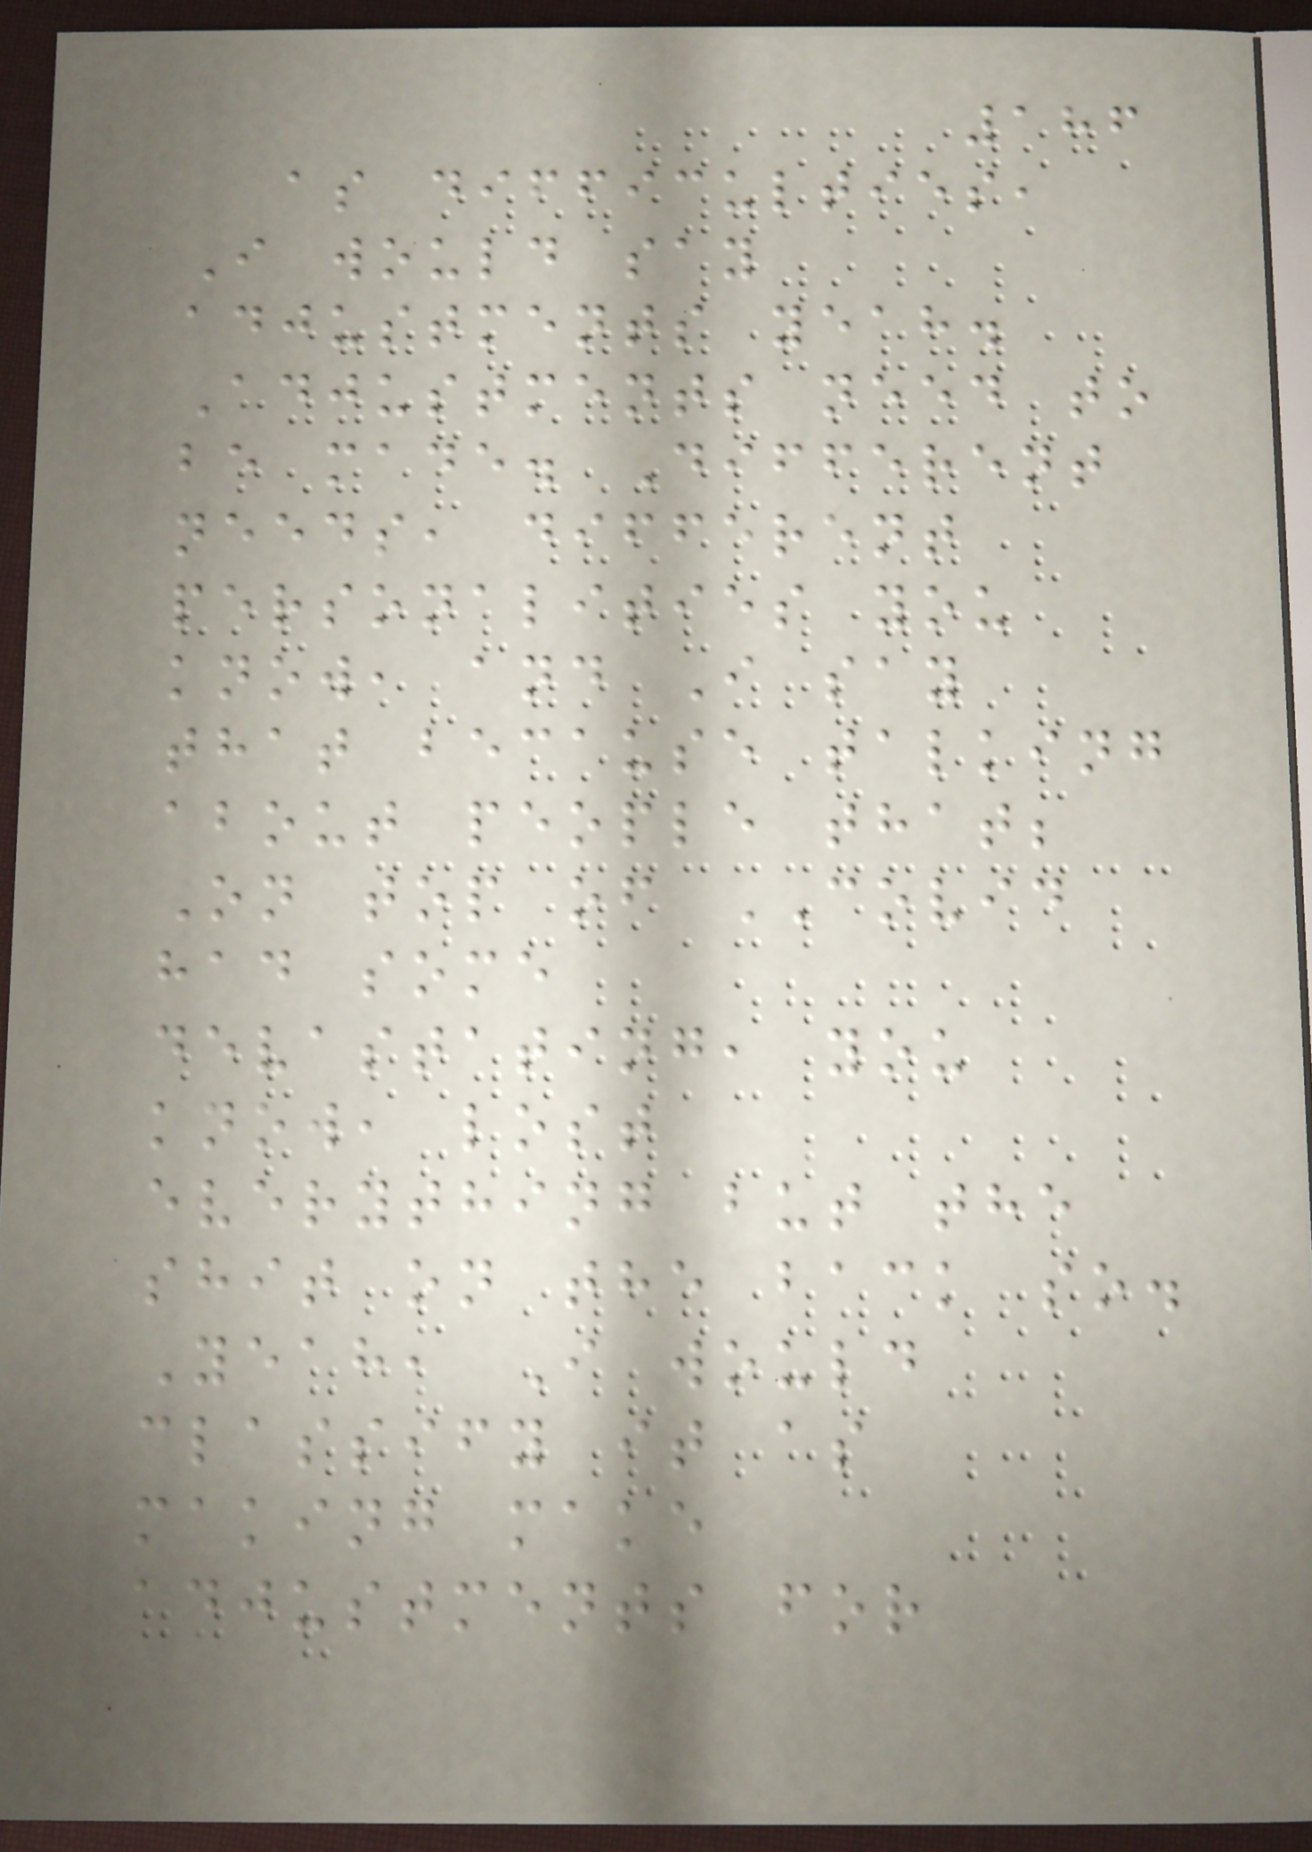186
as difficulties,
I would say
adjustments yeah.
Adjustments need to
be made. Different
needs, different
personalities you
know, and I say
that because talking
about people that;
On top of COVID
had some
devastating, you
know, lost
everything but the
shit on the back so.
Yeah, I would
classify it as
making make
adjustments for
